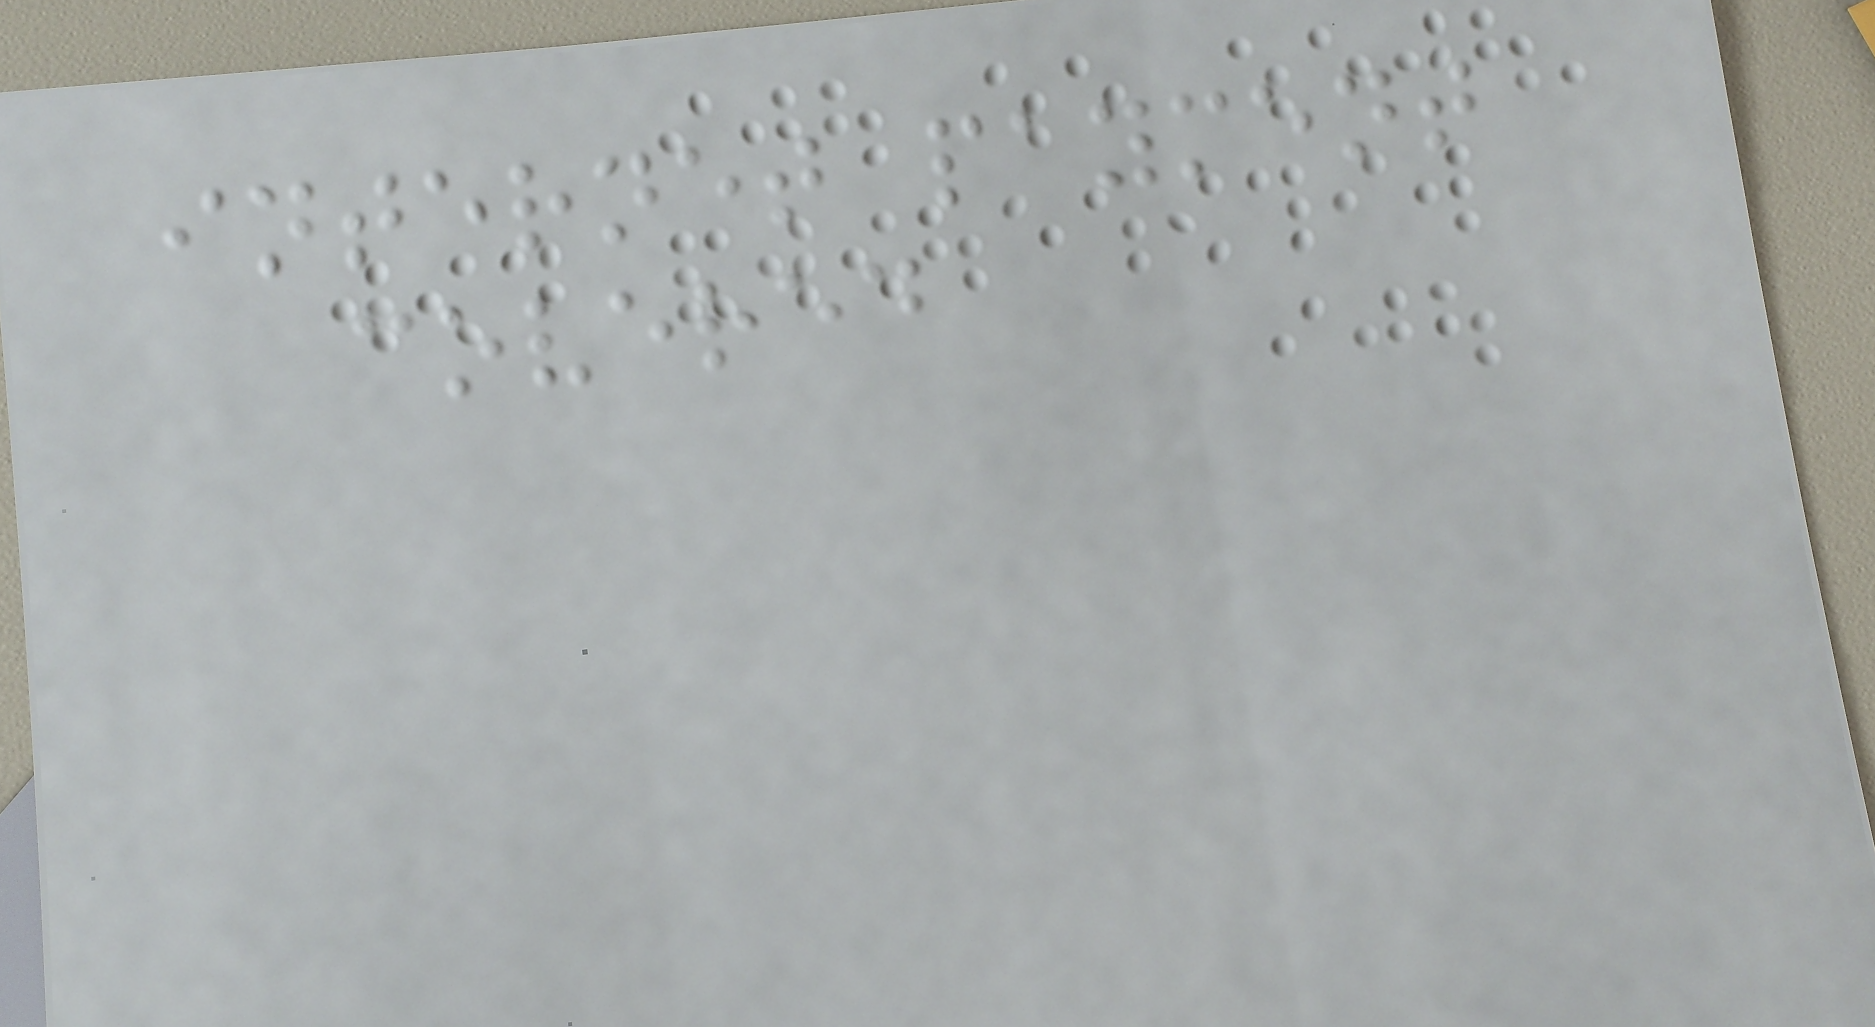internet payment
covered
